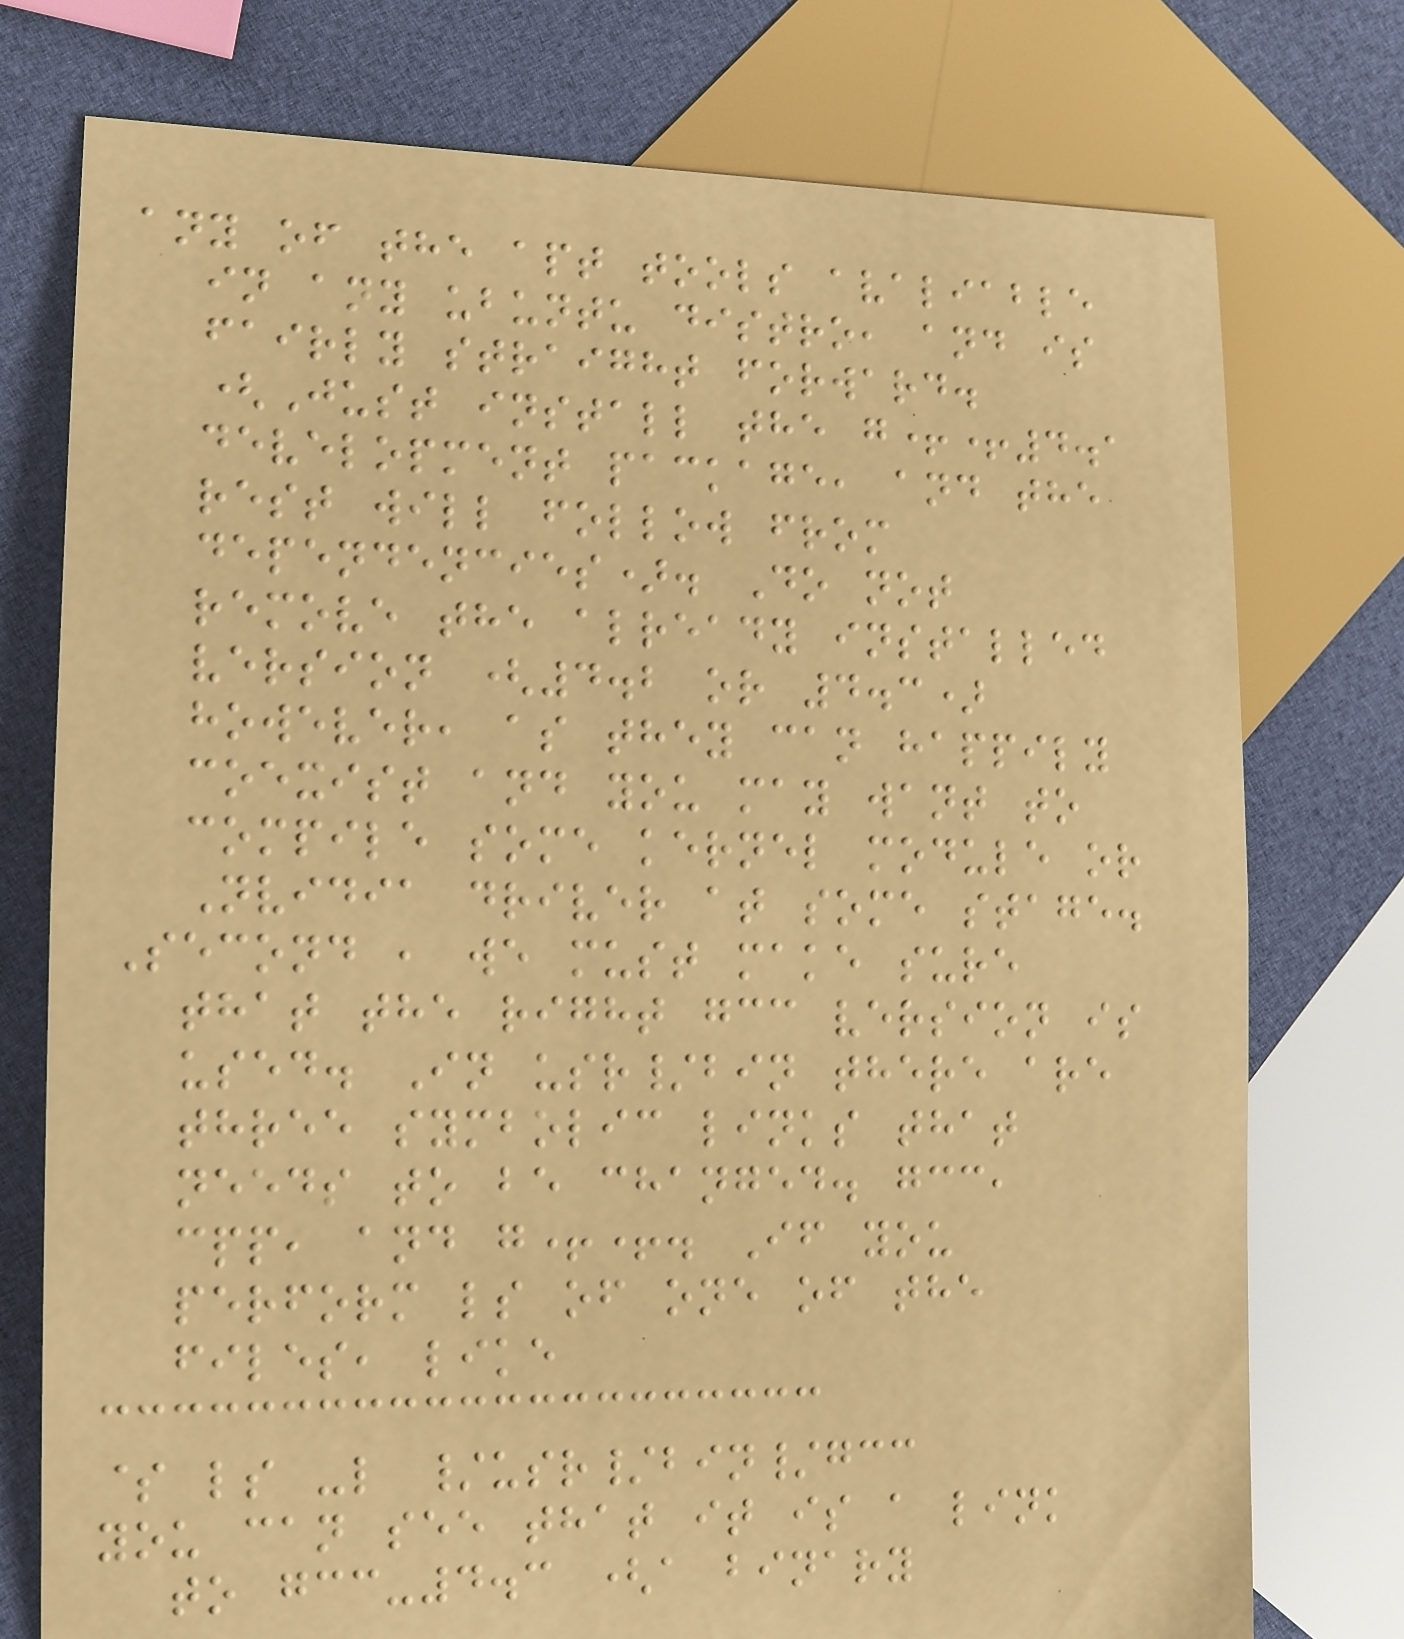any of the apt tools avaliable
in any ubuntu distro, and is
fairly straight forward.
(Just install the g++4.1
development package, and the
rest will follow from
dependencies). Do not
remove the already installed
version (4.2 or 4.3)
however, as they can happily
coexist and you may want to
compile some kernel module or
Nvidia driver at some stage.
Second , we must make sure
that the right gcc version is
used. In usr/bin there are
three symbolic links that
needs to be changed. gcc,
cpp, and g++. If you
perform ls of one of the
files, like
$ ls -l /usr/bin/gcc
you can see that it is a link
to gcc-4.3 (a binary
